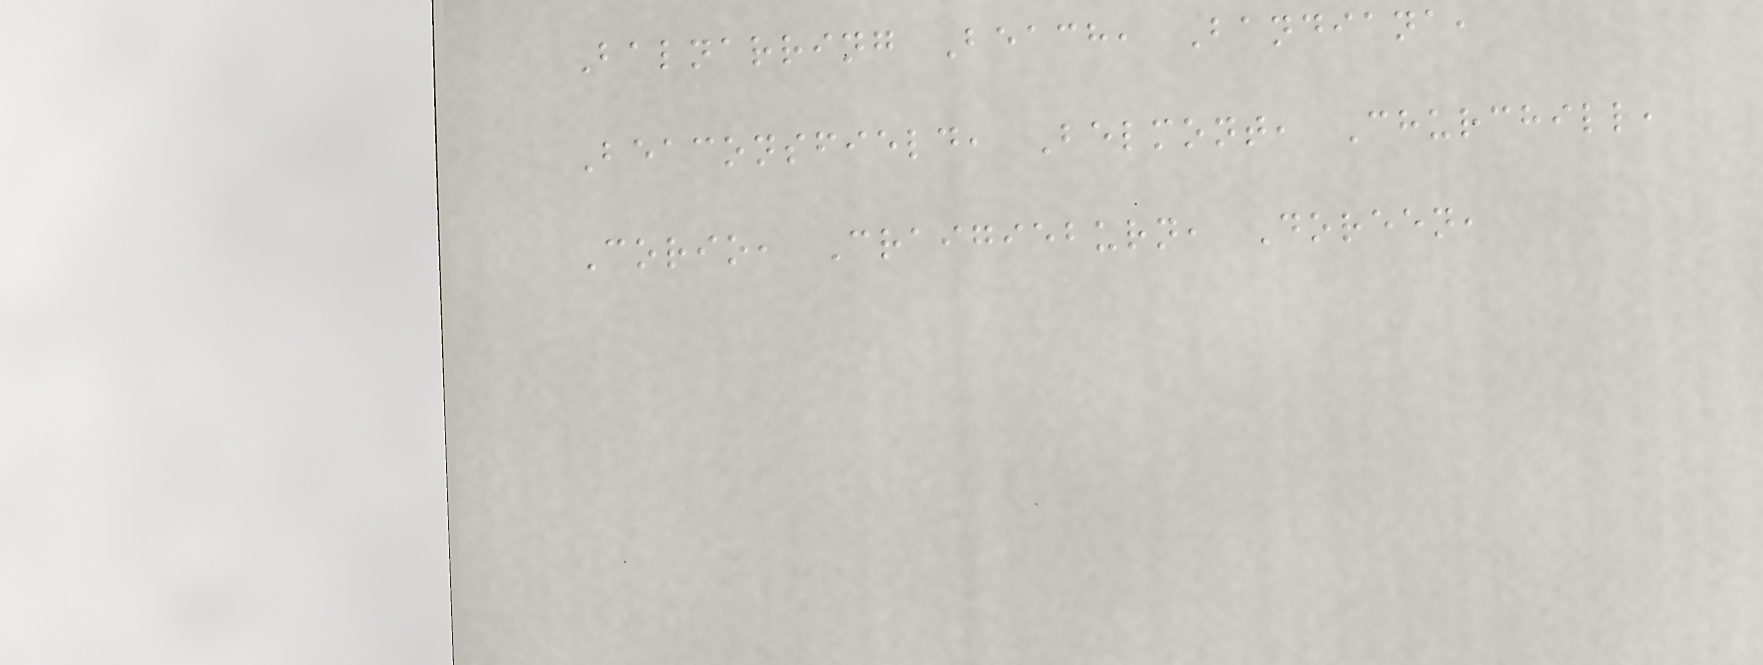Balnarring Beach, Bandiana,
Beaconsfield, Belmont, Churchill,
Corio, Craigieburn, Doreen,
